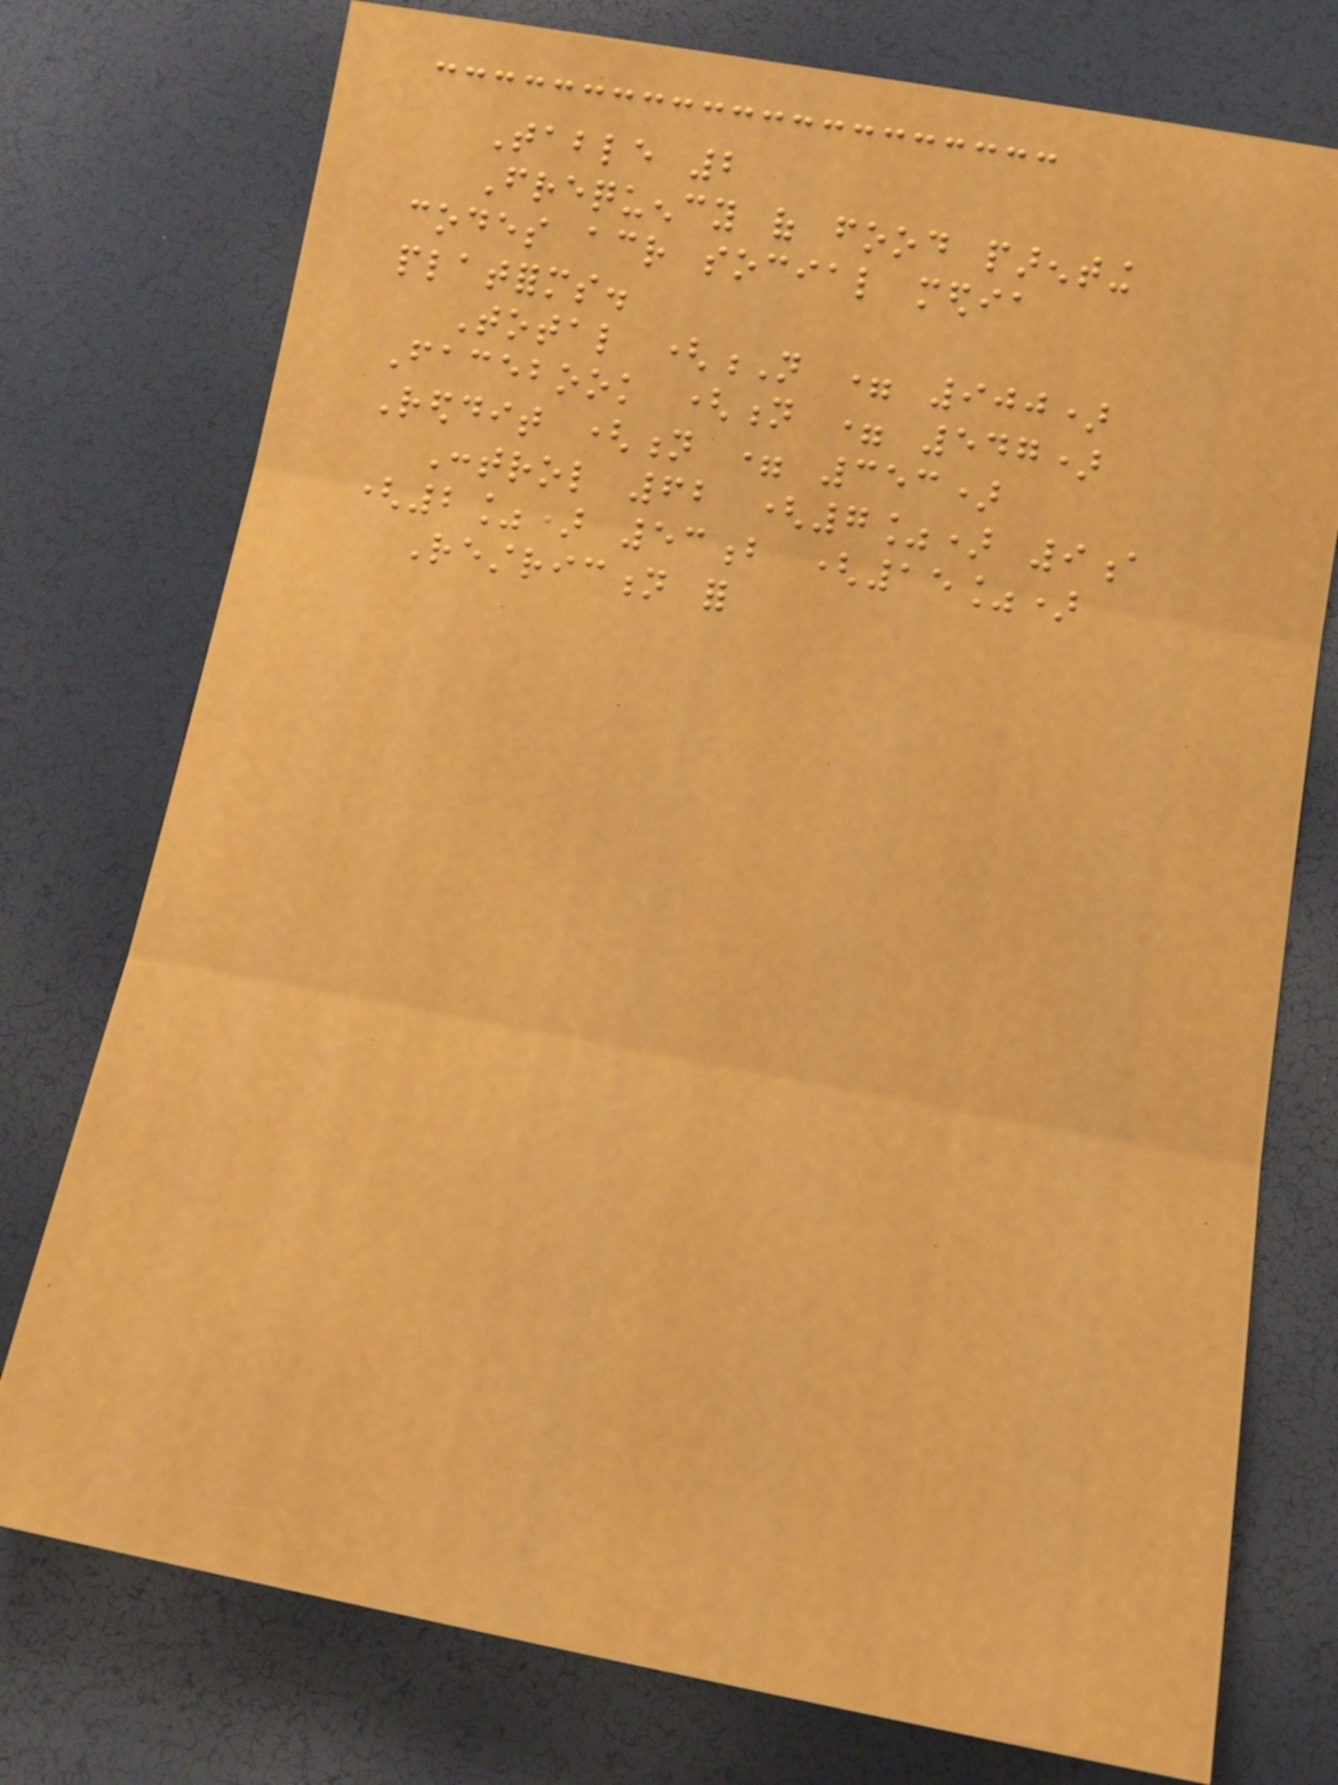Table 2
Frequency of food parenting
codes across social media
platforms.
Total (N = 900)
Facebook (n = 547)
Reddit (n = 353)
Control 62 (7%) 9a
(2%) 53b (15%)
Restriction for
